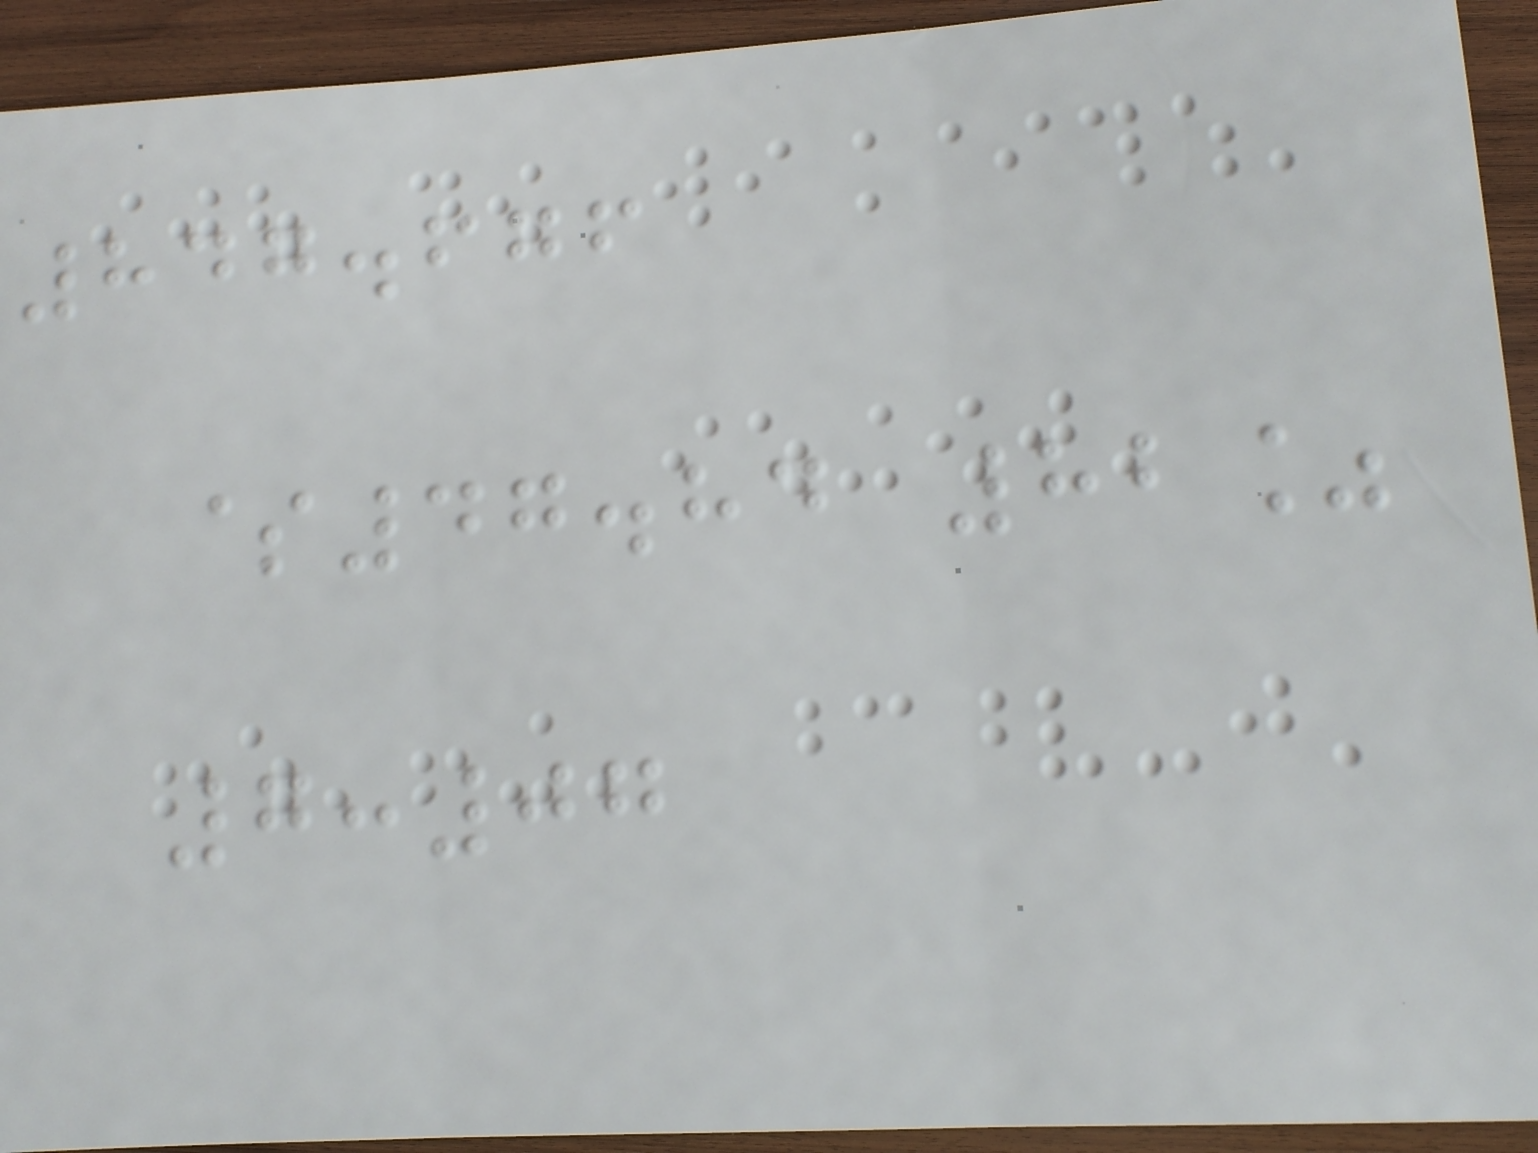847.676
$47.84 82%
7:07
